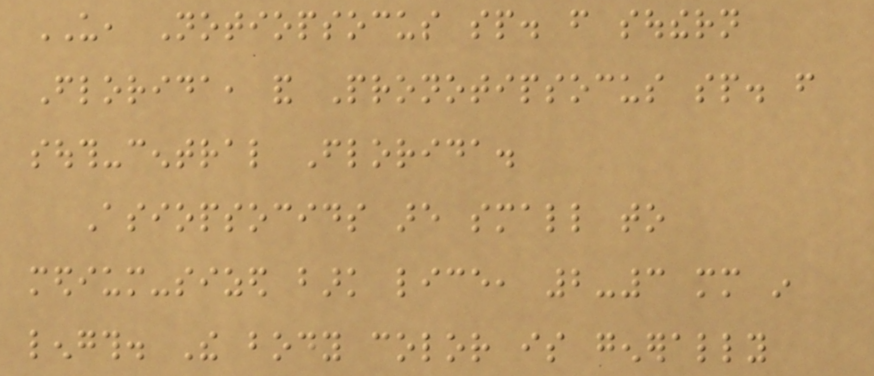US, Notiopsocus sp. from southern
Florida, and Pronotipsocus sp. from
south-central Florida.
Asiopsocids are small to
medium-sized bark lice, 2-3 mm in
length. The body color is generally
